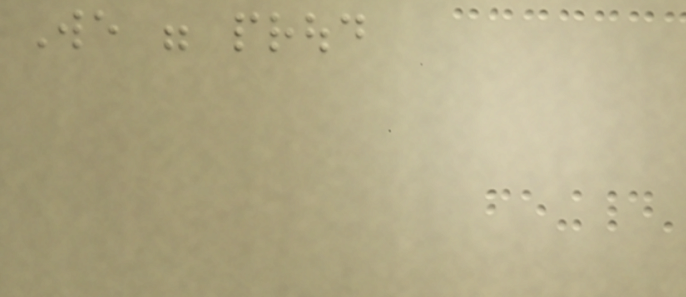We were proud
